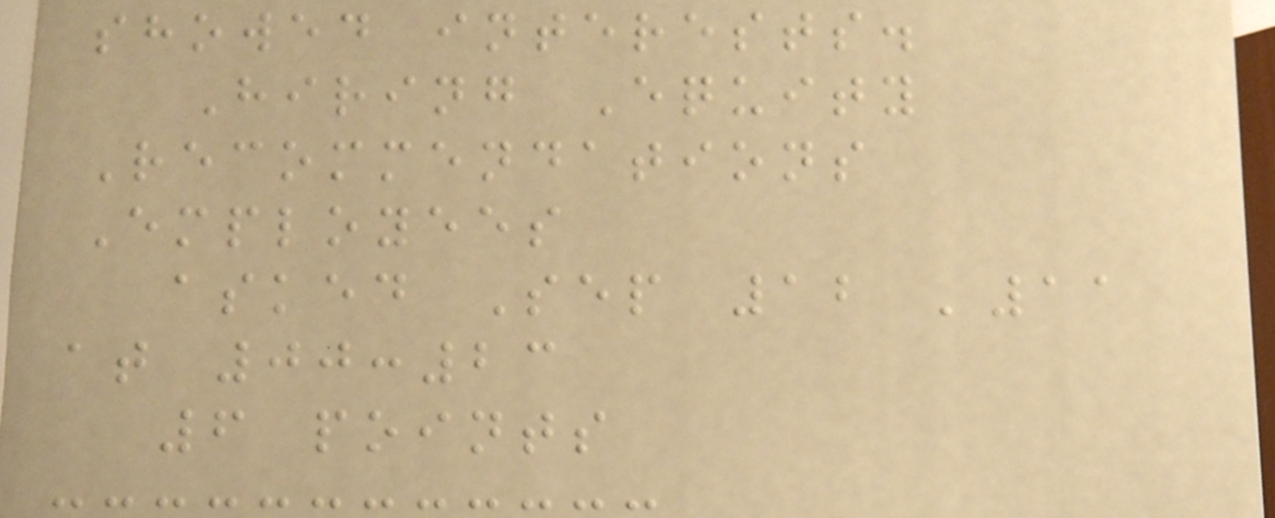showed interests.
Hiring Equity
Recommendations
Employees
asked Sep 12 '11
at 00:23
6 points
